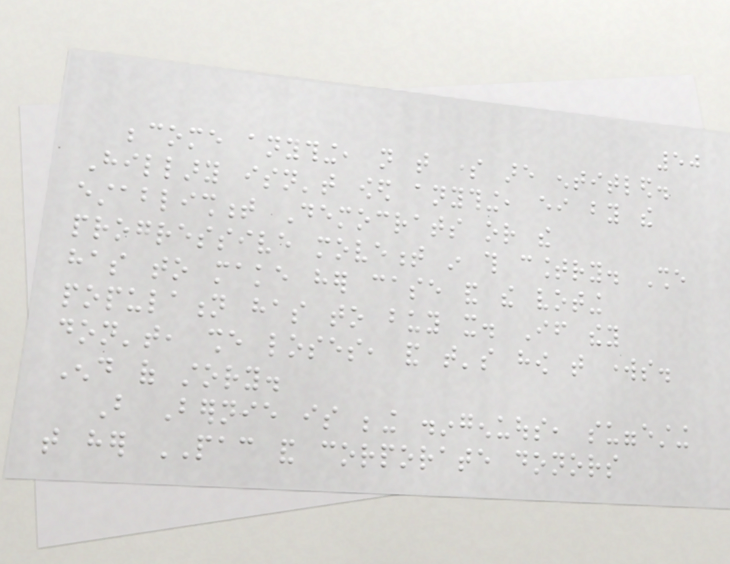50
become anything, not that some are entitled.
Hillary isn't owed anything, either by the
establishment Democrats or the
progressive movement in this country. She
has to make her case and the voting
population has to buy it. If they
don't, she loses, and that's how that works.
End of story.
But Bernie is being disingenuous, suggesting
that her PAC and corporate donors
